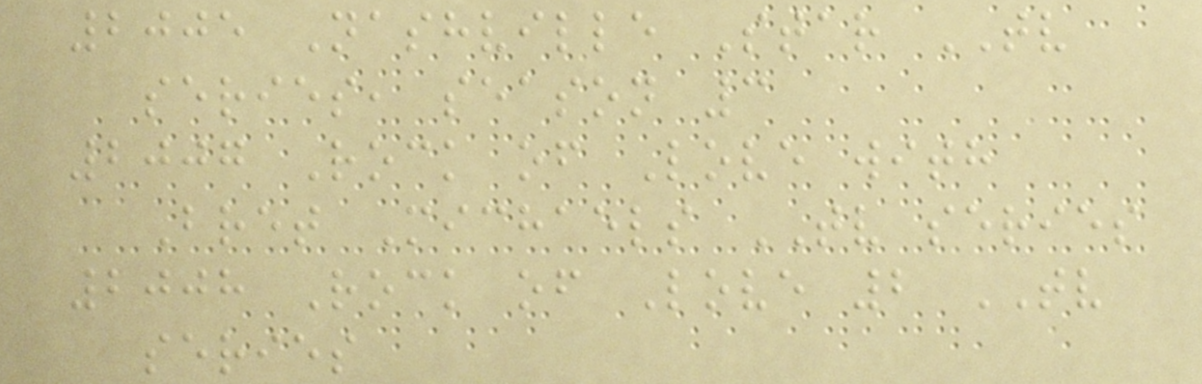2005 Nashville Star TV
series, season 3
2007 Rock of Love with
Bret Michaels TV series
2008 Rock of Love 2 TV
series
